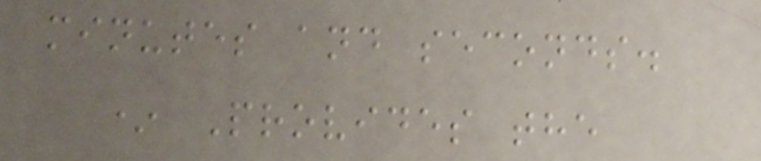minutes and seconds.
* Provides the
